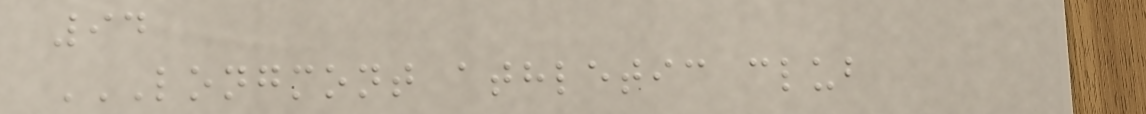94
LONGMONT ATHLETIC CLUB
